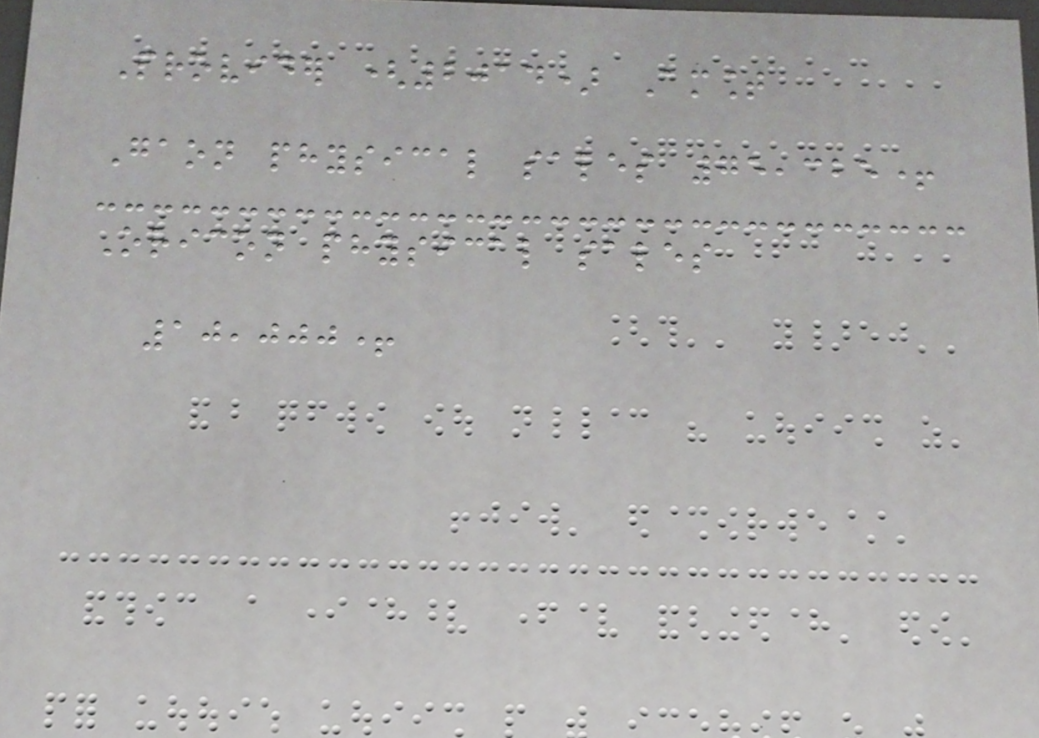Provider (2014) Amount
Gaon physical sales 75,325+
Oricon physical sales
10,000+
